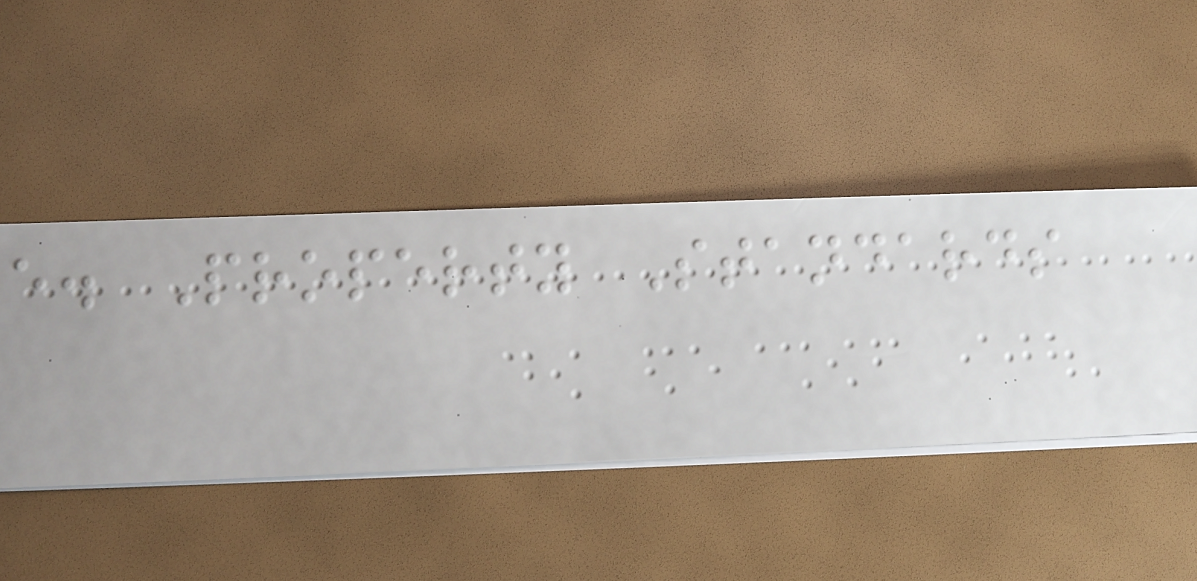e. Property Standards
